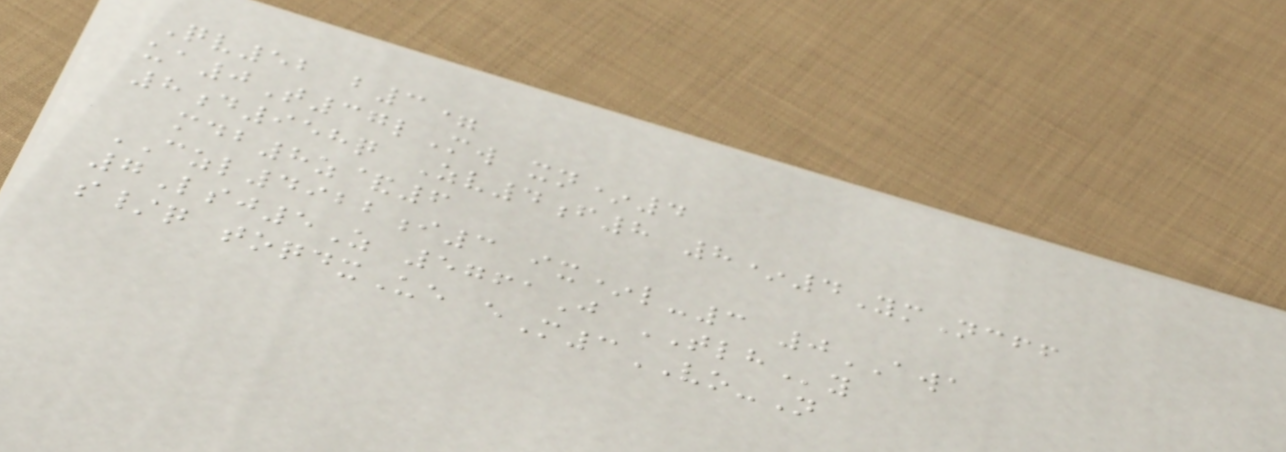Qv52 b3=
ua0T37lMw xn*4
8d958q Zv4f8 8*4YmNcff
mdb8z&6
CZL4922i3 ix*l-3 0AWA
7Lsj5Z 5761J TLHy
s/q toqdxUe eM3VO-N
